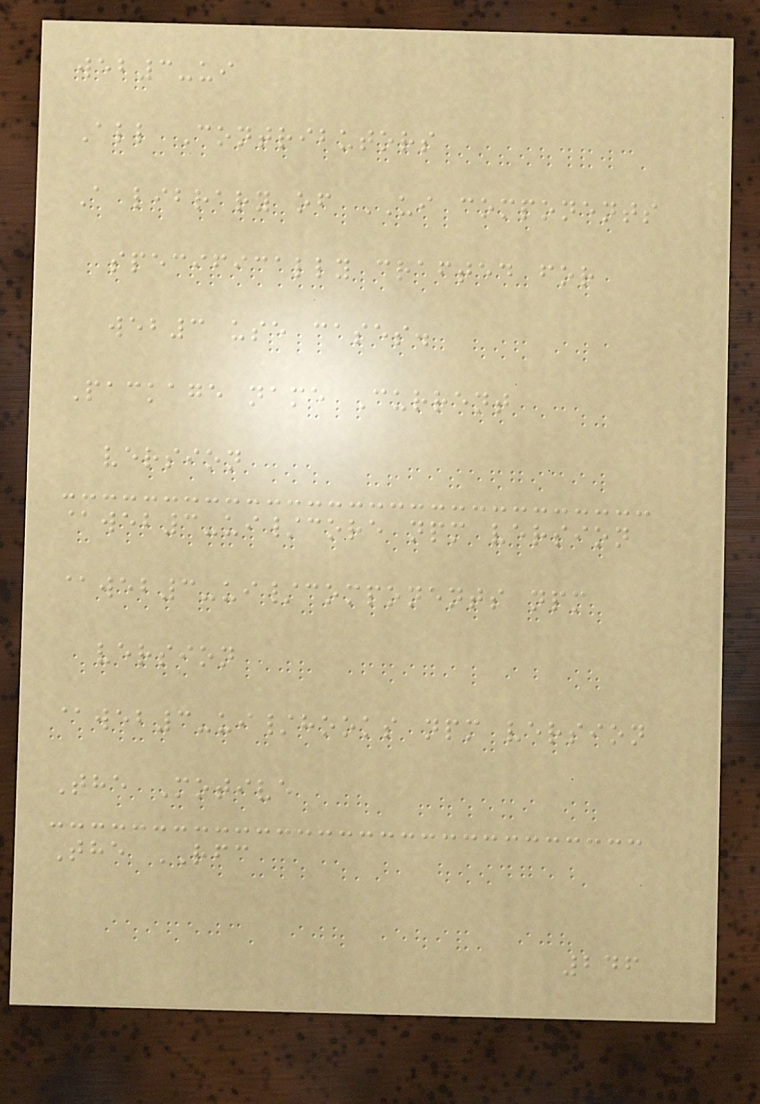web3-ui
All Contributors
A library of UI components
specifically crafted for
web3 use cases.
Package name Current
version
@web3-ui/core npm version
@web3-ui/components npm
version
@web3-ui/hooks npm version
The Motive
The RFC
246
